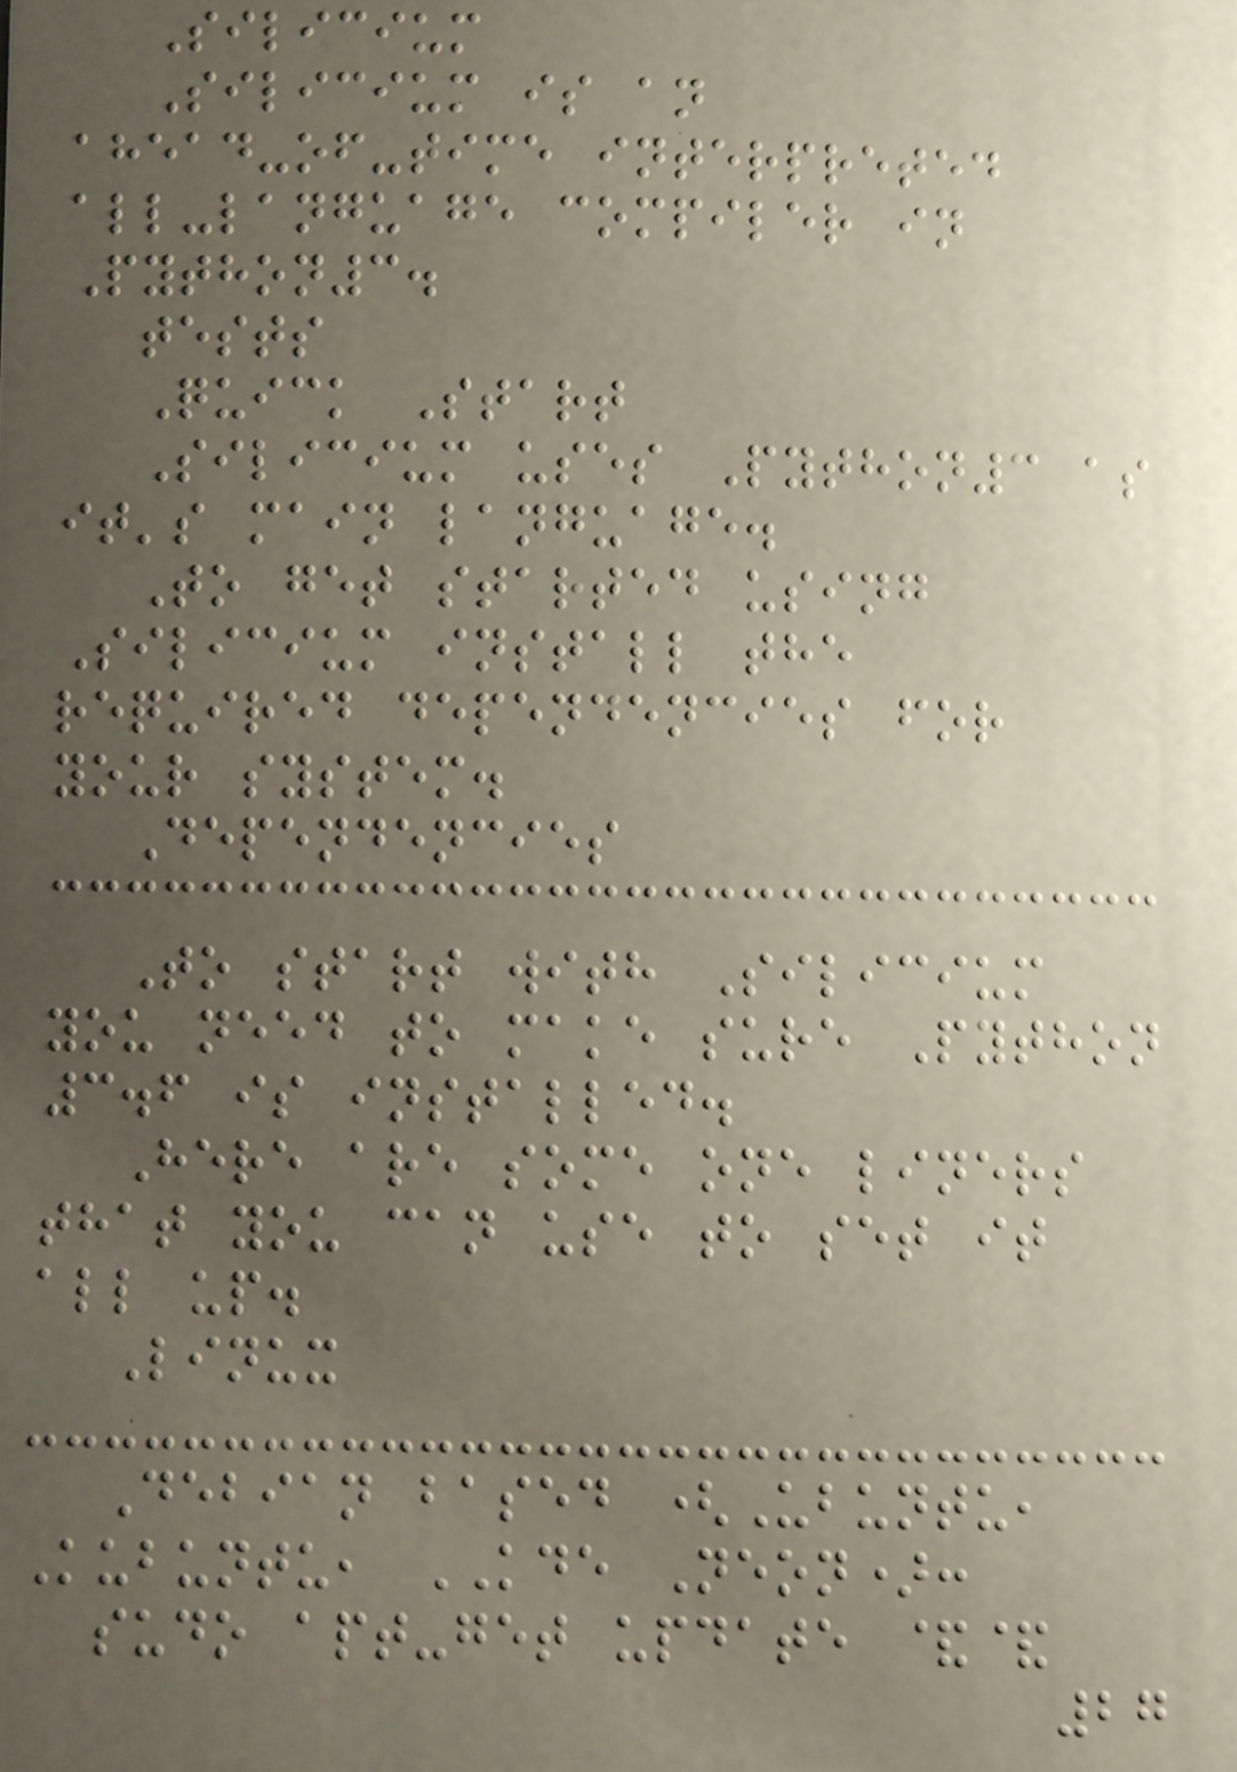Silicium
Silicium is an
ahead-of-time interpreted
all-language compiler in
Python3.
tests
Quick Start
Silicium uses Python3 as
it's main language.
To get started using
Silicium install the
required dependencies for
your system.
Dependencies
To start with Silicium
you need to make sure Python
3.6 is installed.
Here are some one liners
that you can use to set it
all up.
Linux
Debian based (Ubuntu,
Kubuntu, KDE Neon):
sudo apt-get update &&
27
